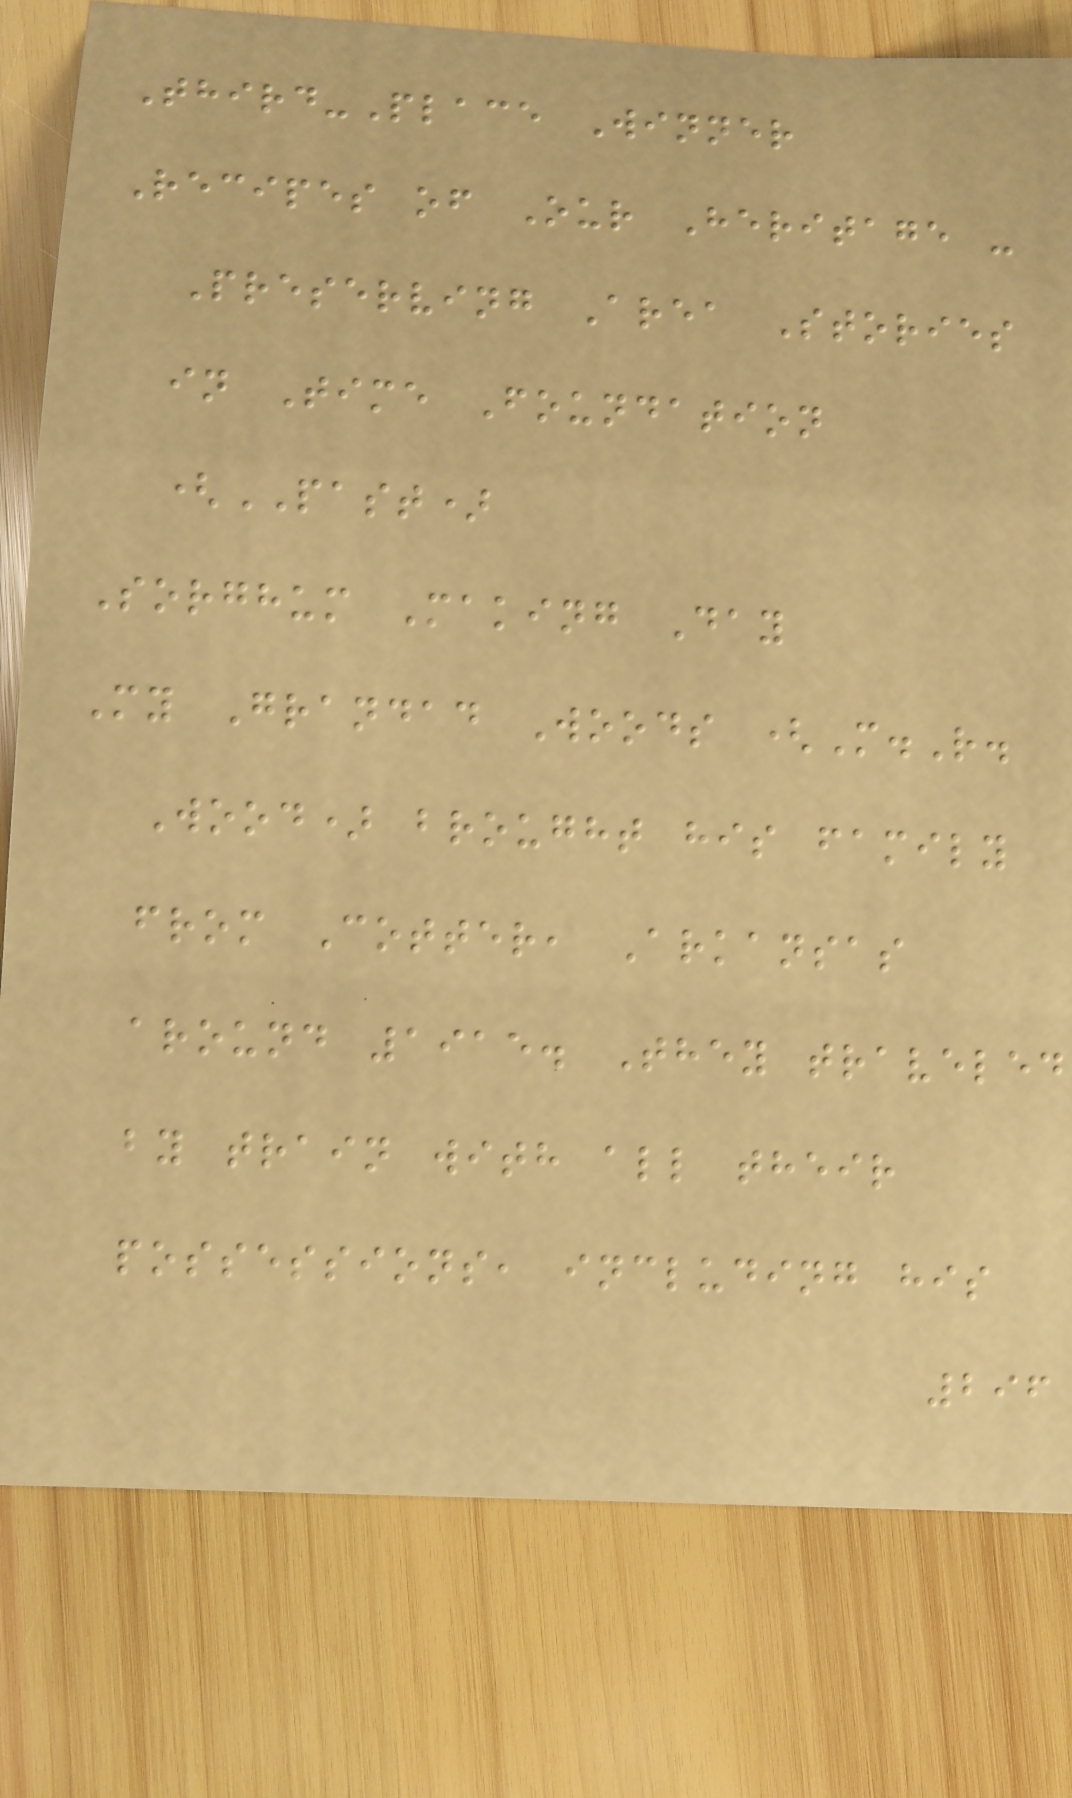Third-Place Winner
Recipes of Our Heritage -
Preserving Area Stories
in Time Foundation
(PAST)
Sorghum Making Day
My Grandad Woods (M.R.
Wood) brought his family
from Cotter, Arkansas
around 1915. They traveled
by train with all their
possessions, including his
296
